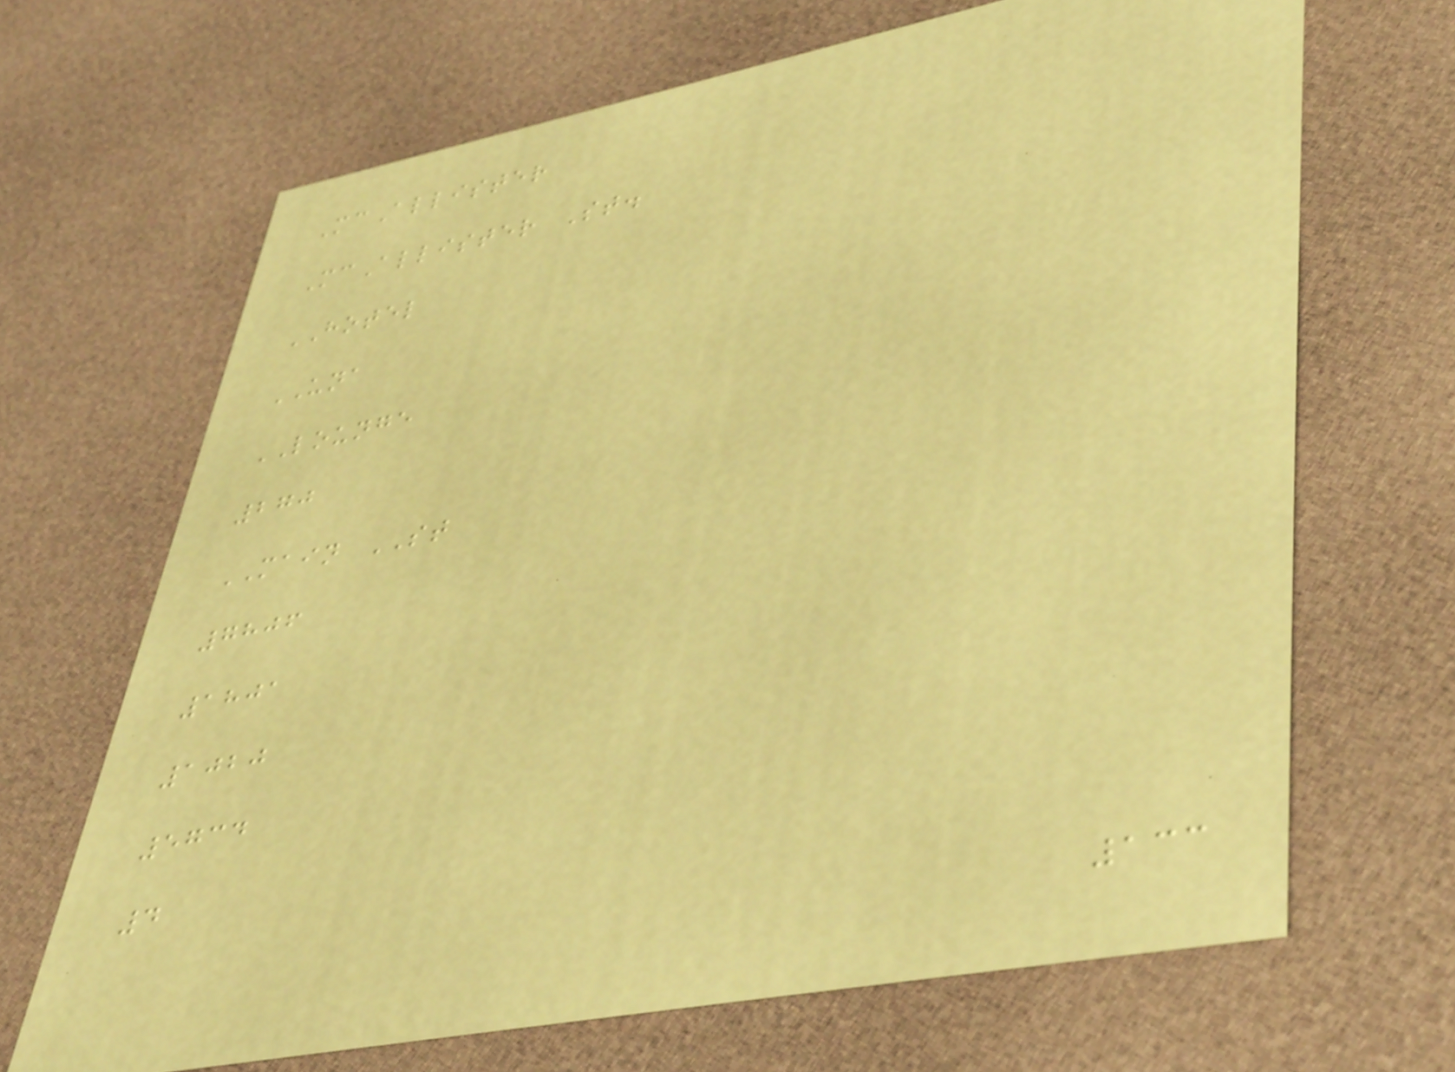McAllister
McAllister St.
HOTEL
UNA
LOUNGE
270
MAIN ST
7806
1801
1020
5734
4
133
